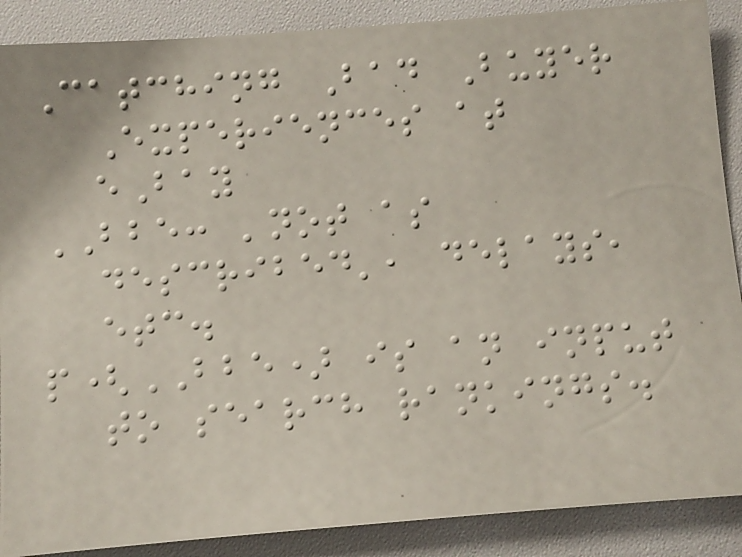Catching Bad Buyer
Experiences at
eBay
BBE: 'not as
described', delays,
etc.
p(BBE) is an input
to search rankings.
